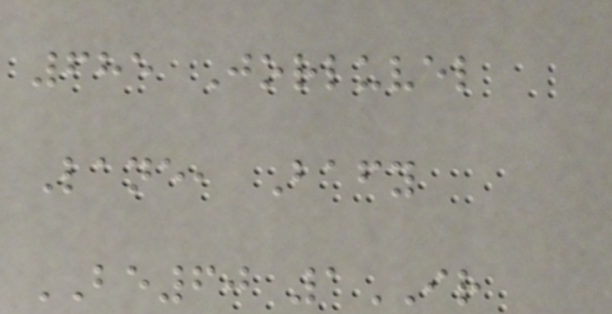685 Jorluvel
Lane, Bafy
BE60 1IR
